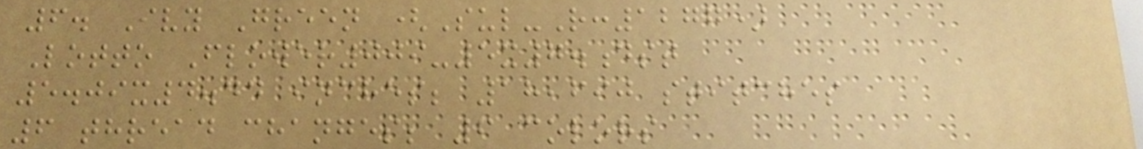6. Ivy Green (Sul-R:1277)
Lotto Flower009-5x7.dst
5.09x4.44 inches; 18,690 stitches
6 thread changes; 6 colors
